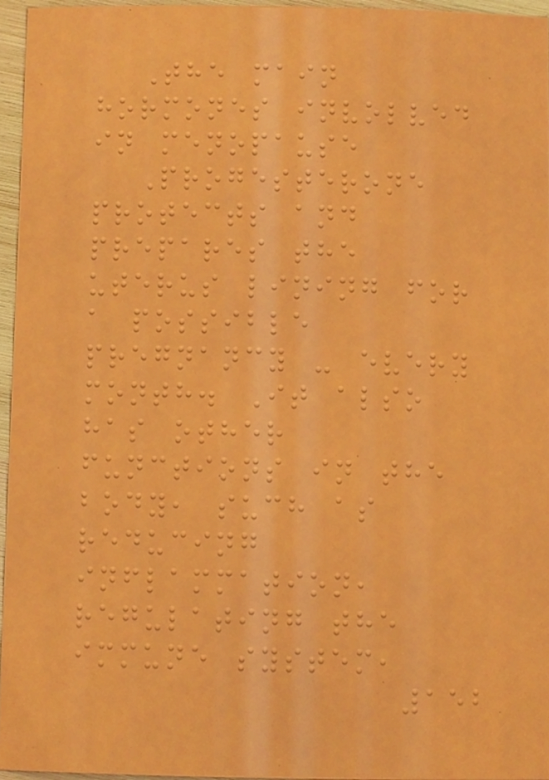The main
hormones involved
in menopause
Progesterone
protects and
prepares the
uterus lining for
a possible
pregnancy - every
month. It also
has other
functions in the
body, such as
reducing
inflammation,
regulating the
immune system,
152
